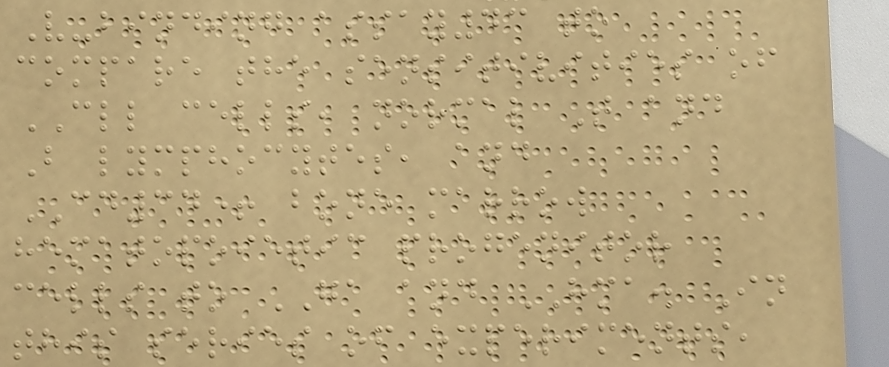V-binding assay43 to
compare the sensitivities of
CLL cells, normal T and
B lymphocytes, and
CD34+ bone marrow
hematopoietic progenitor
cells to GA and HMA. In
this series of experiments,
